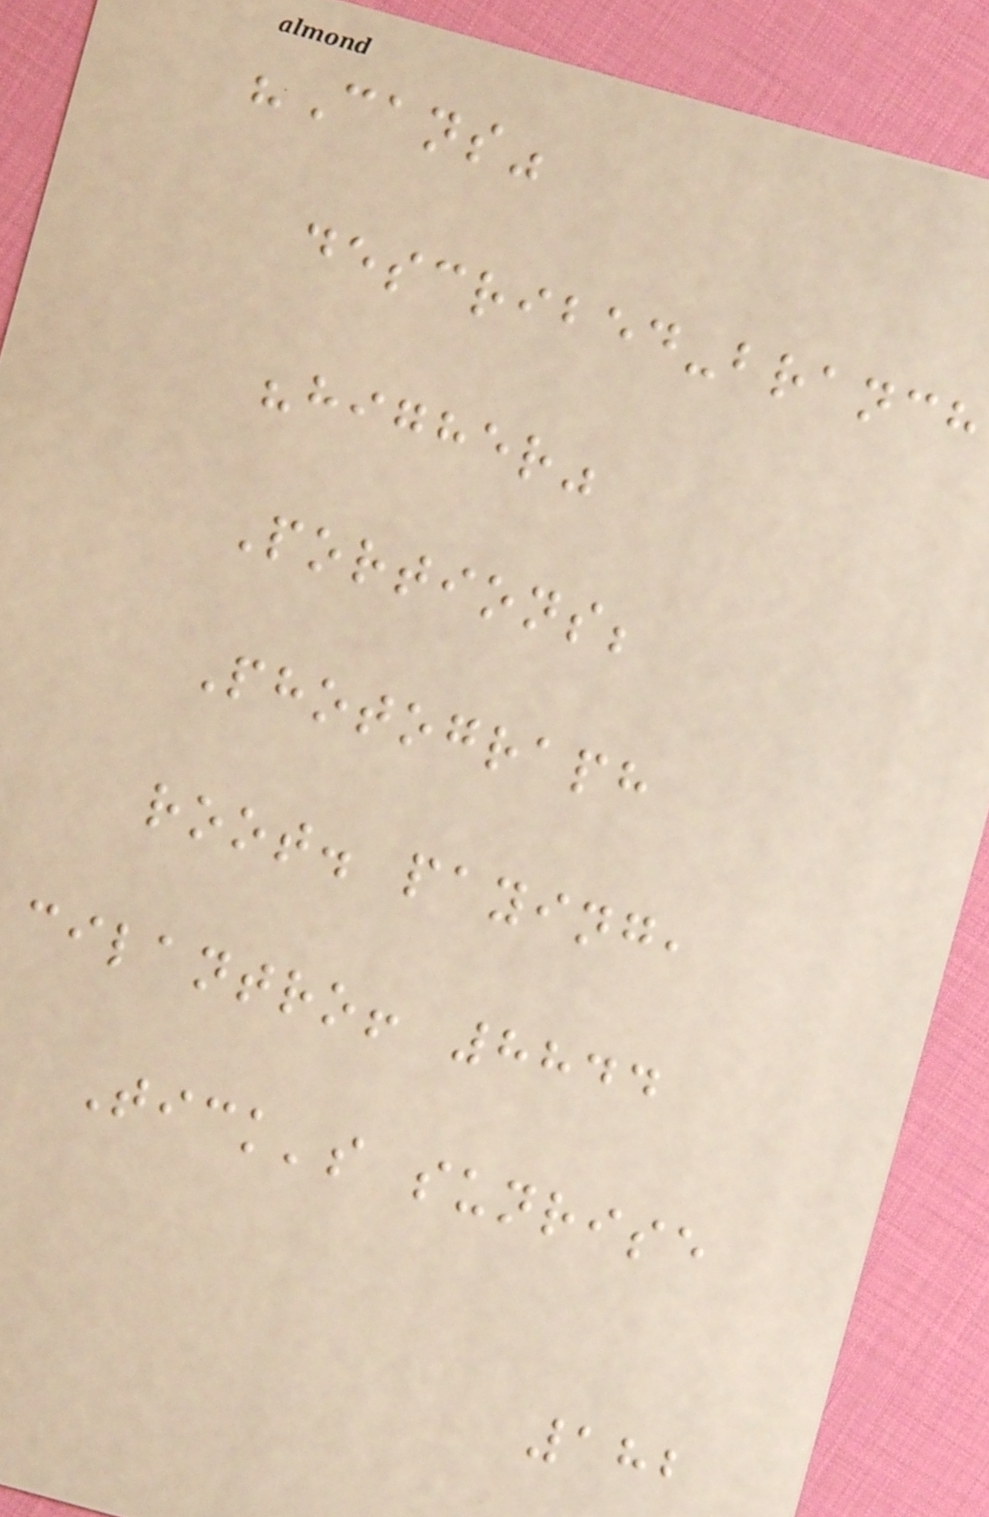"Cans"
described-branch
"higher"
Portions;
Photograph
root. paying,
cilantro! 8844
Tick's sunrise
182
